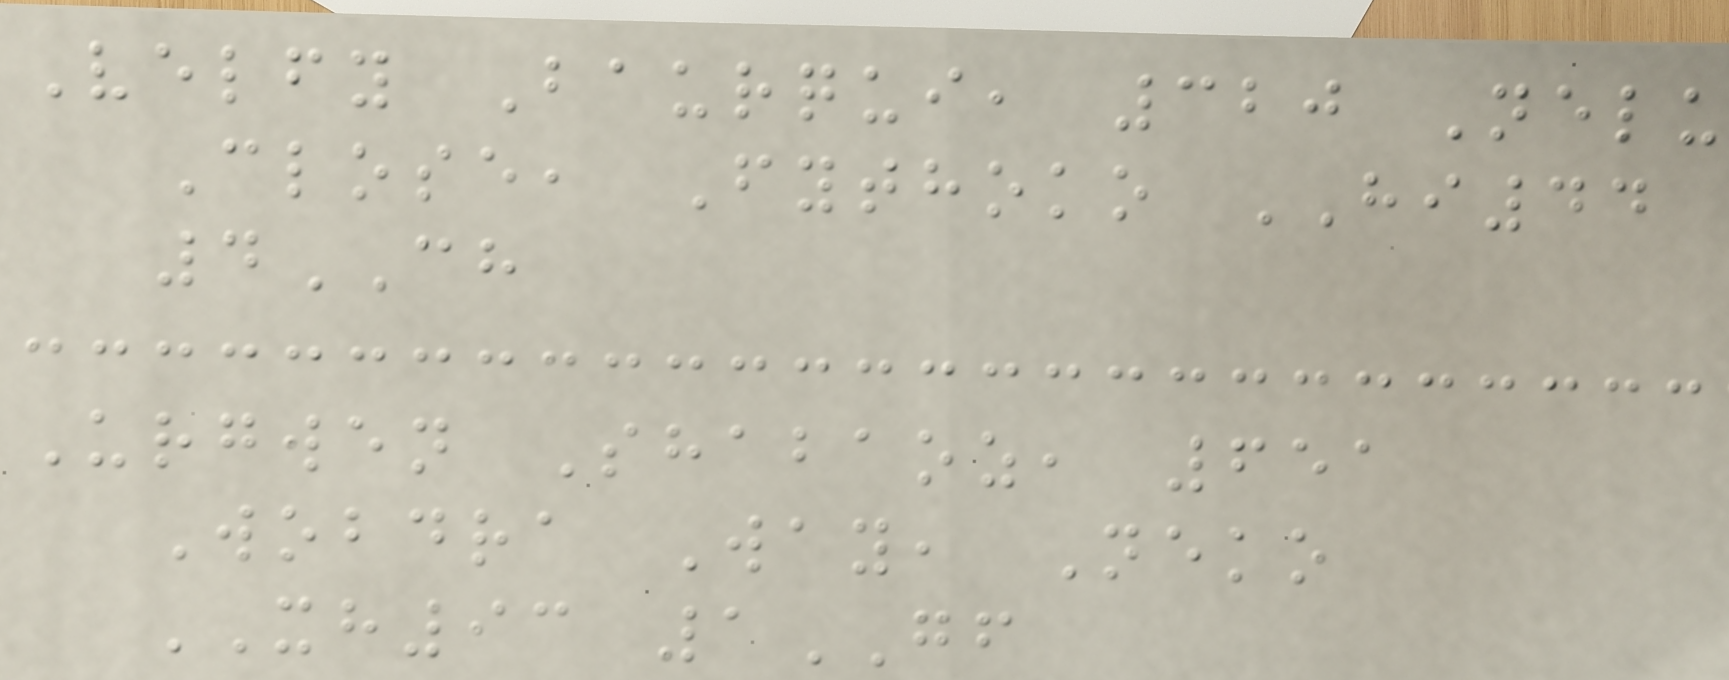Velfy Baurqui, 320 Nelu
Close, Fythoko HI44
4CH
Urgwen Shabaoz, 651
Wobdra Way, Neko
XH93 1GF
